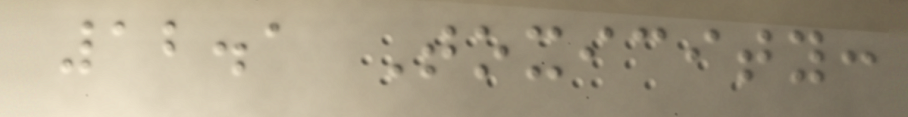12.1 Toxicity:
